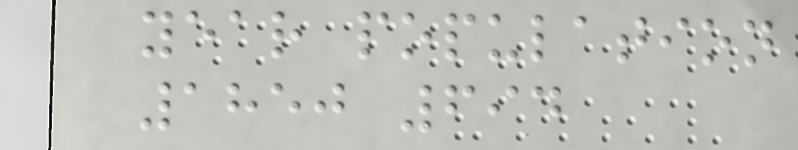year population
1850 694
